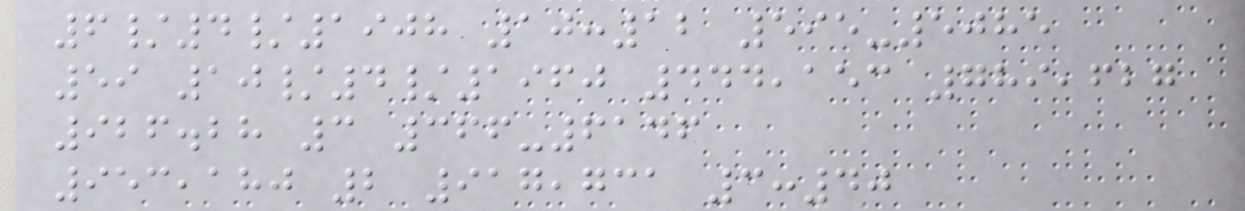6/4/1908 10:12 595-5085
59 10/4/1960 444,153 789,627
926.28 3 366-6146
953,180 2 917,731 3:40
